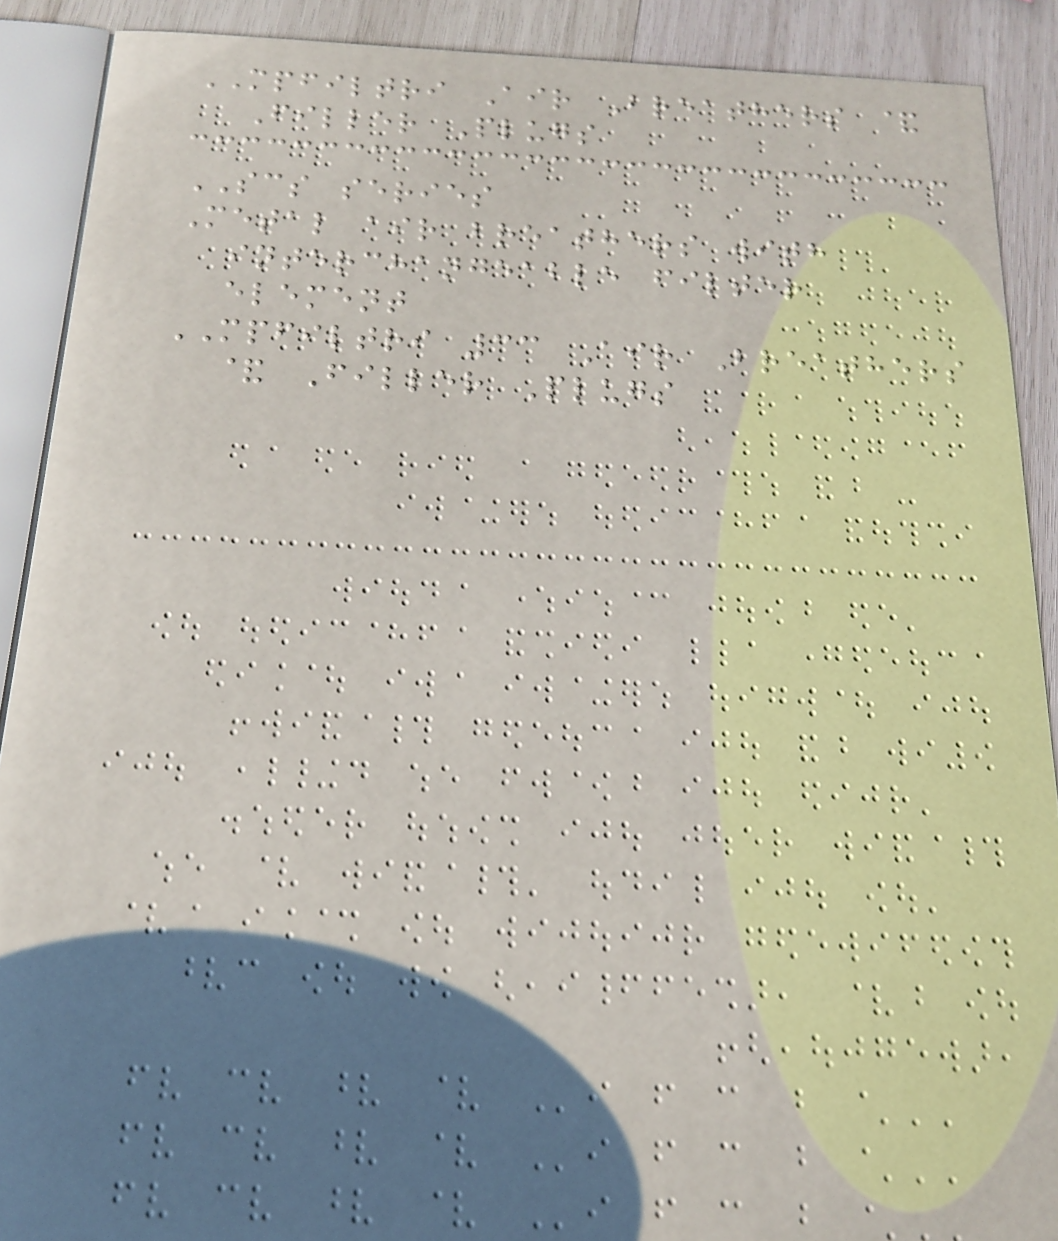MPFILTRI Air Breathers &
Filler Plugs
SCS series
Metal air breathers with
interchangeable filter
element
MPFILTRI 33 Air Breathers
& Filler Plugs
